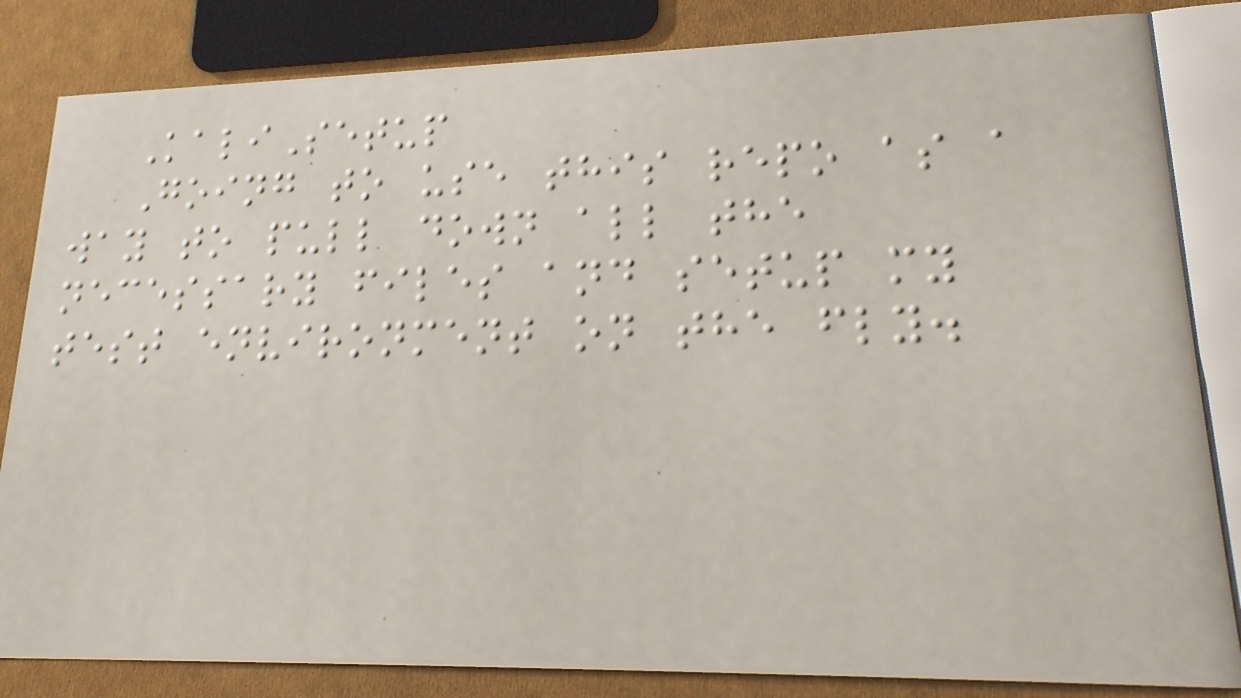KaliSetup
Going to use this repo as a
way to pull down all the
necessary files and setup my
test environment on the fly.
